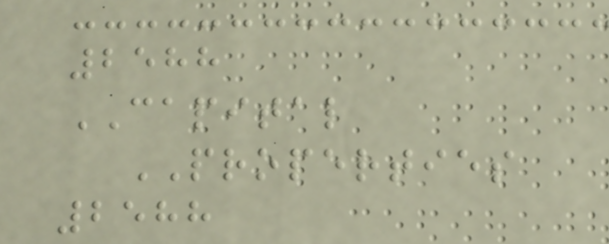2588
CAPITAL
PROPERTIES
2588
